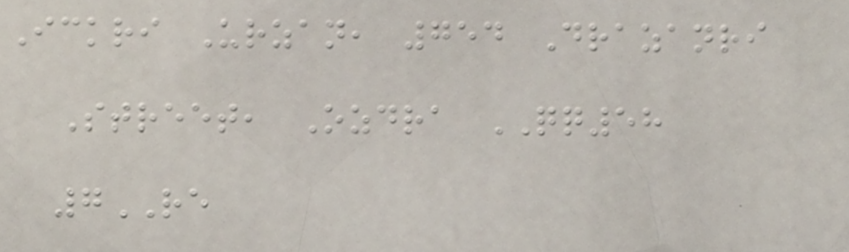Ickri Urzan, 754 Drazanri
Street, Ozdra QQ58
7RE
